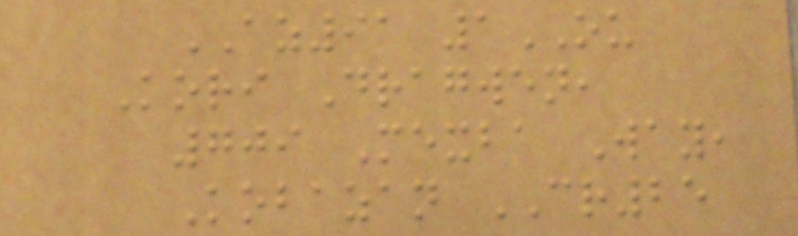AZ91 1OU
Kori Dragwen,
709 Mexba Way,
Kobazan CR25
